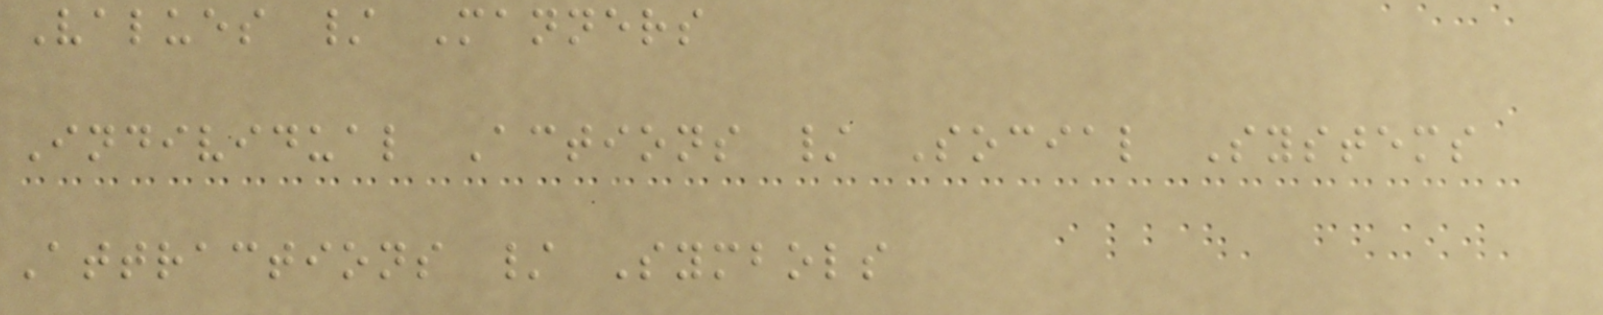Values / Manners
Individual Actions / Social Systems
Attractions / Symbols
